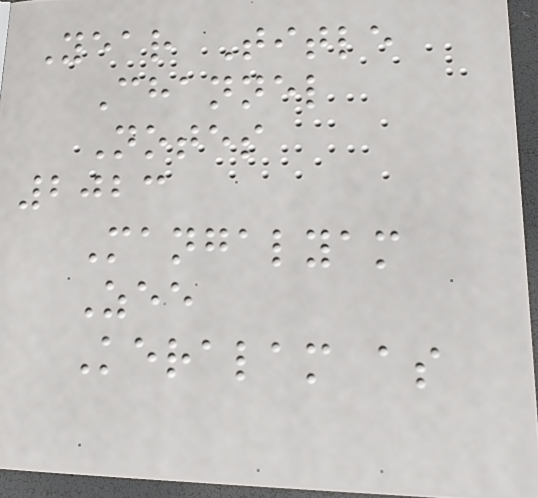Year Title
Channel
Notes
2023
Mangalyam
Zee
Keralam as
